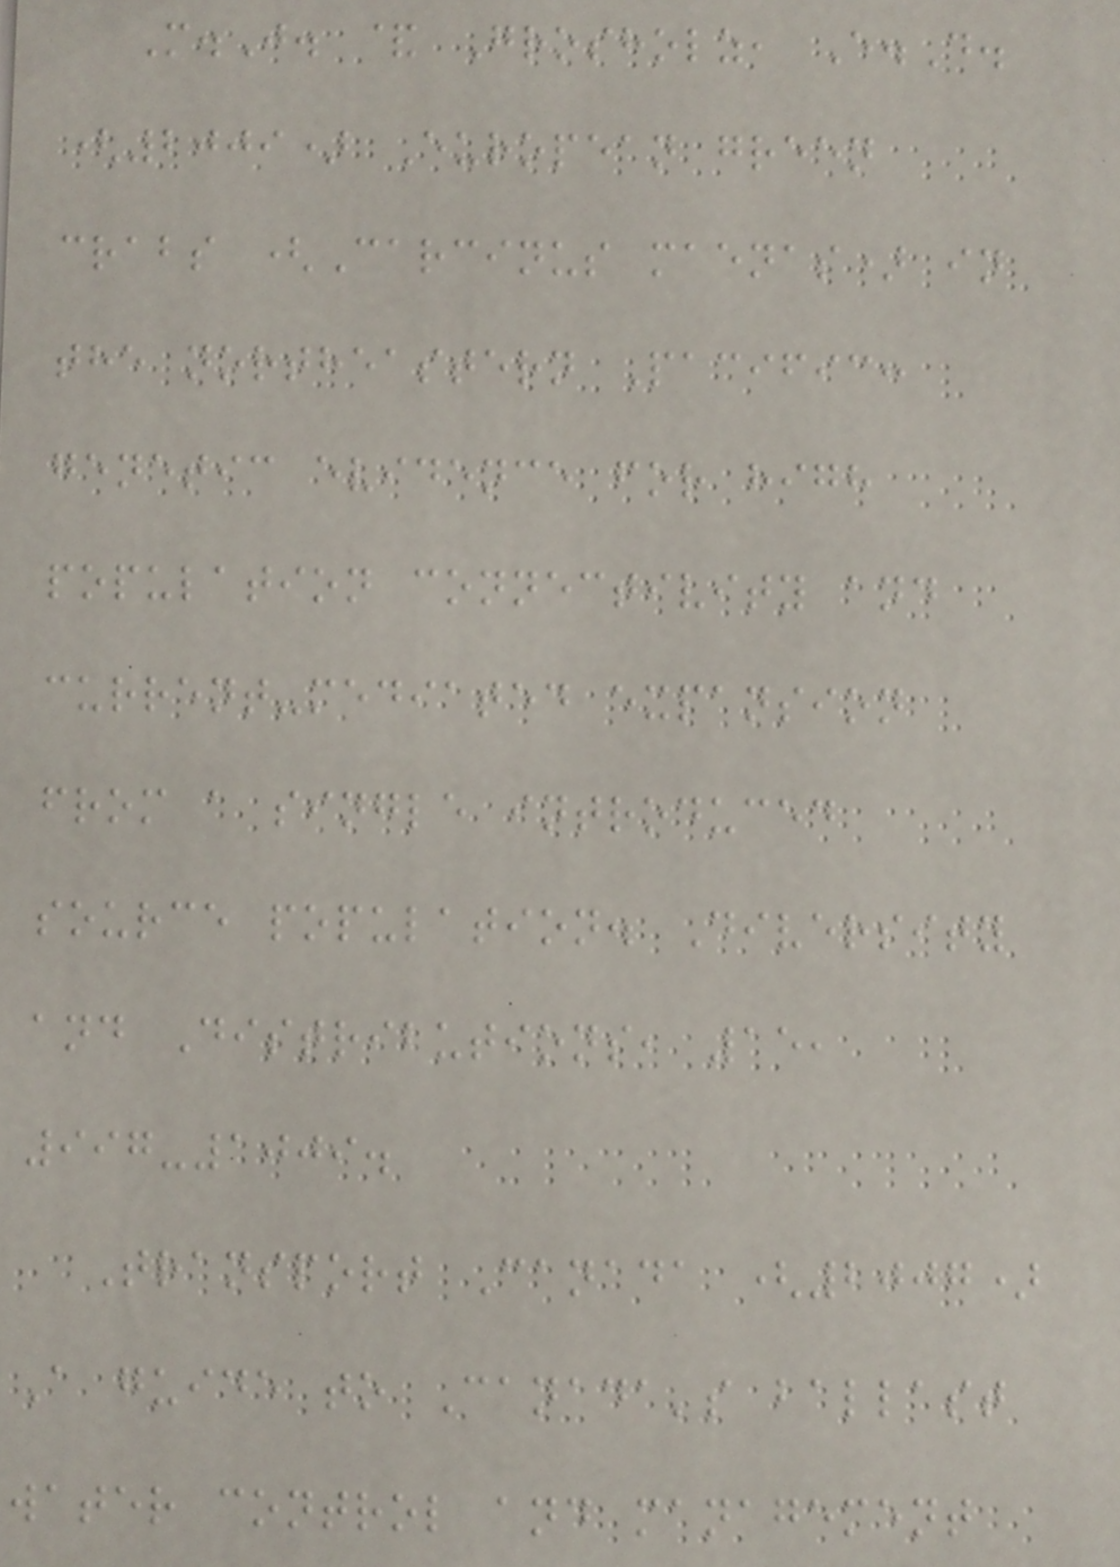M.J. & Grosholz, E.D.
(2009) European green
crabs (Carcinus maenas) in
the northeastern Pacific:
genetic evidence for high
population connectivity and
current-mediated expansion
from a single introduced
source population. Diversity
and Distributions, 15,
997-1009.
Transport Canada (2007)
A guide to Canada's ballast
water control and management
